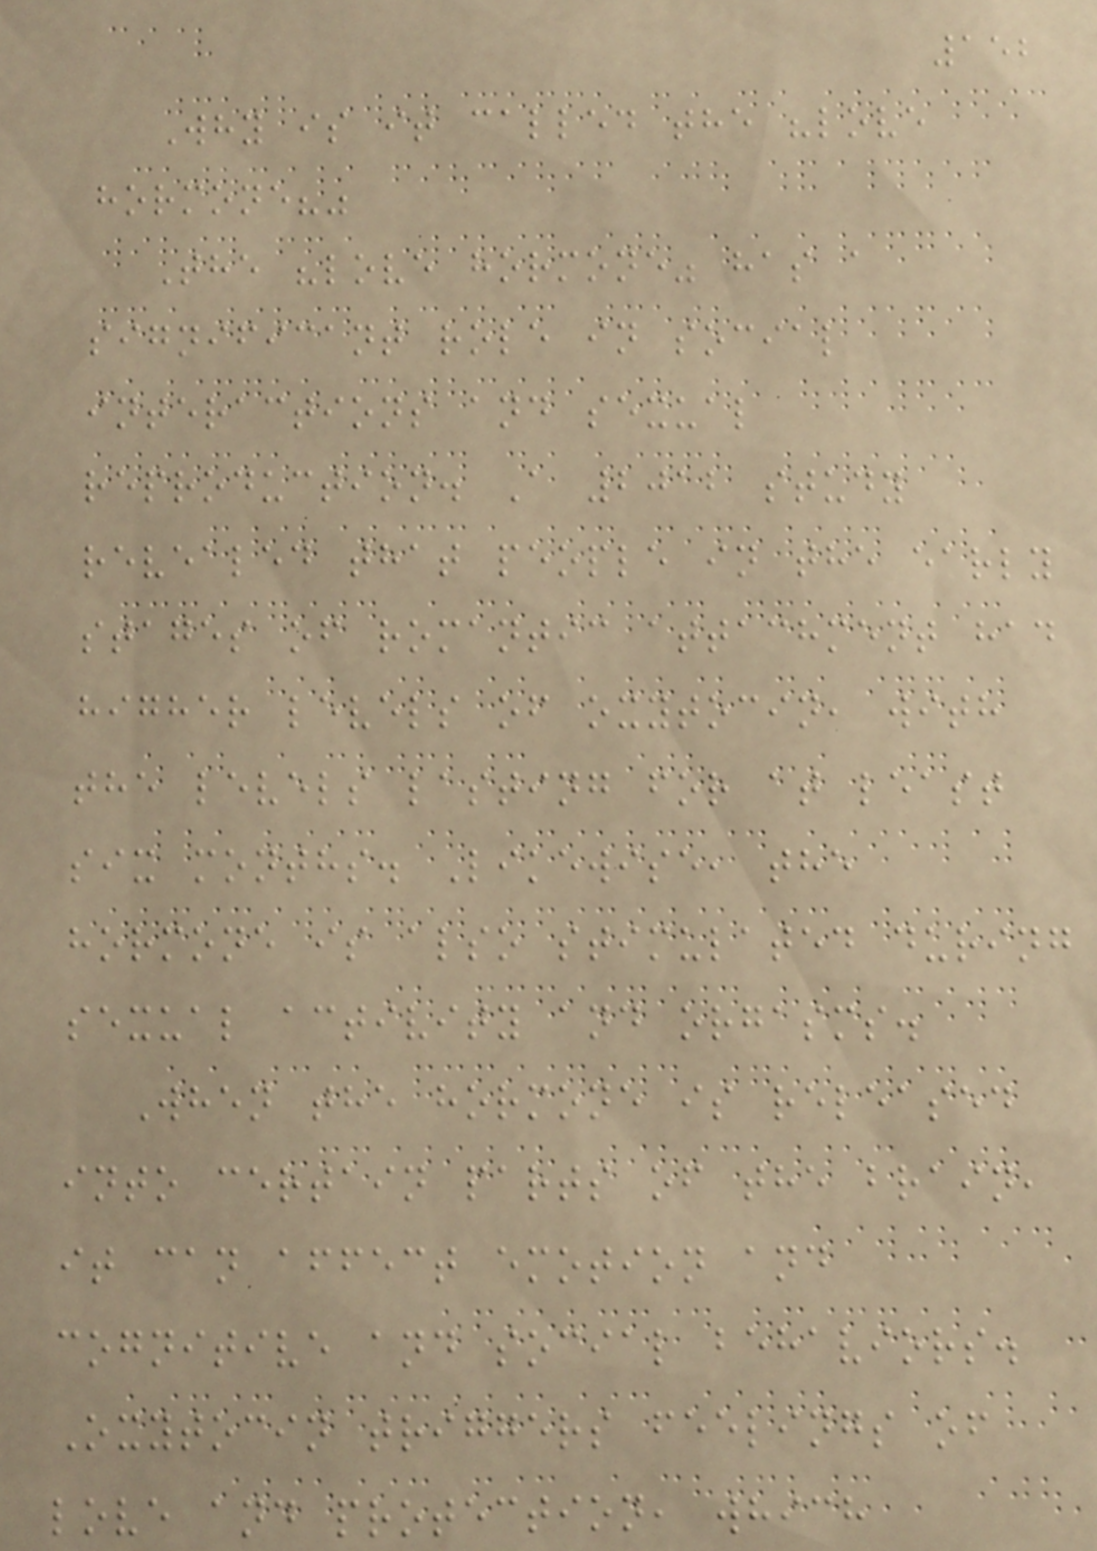152
Why is it called the "love
hormone?"
The "love hormone" has a
significant role in social
interactions and sexual
reproduction. A 2012 study
revealed that people in the early
stages of romantic attachment had
higher levels of oxytocin, with
the levels lasting for at least
six months. Likewise, the
hormone is also stimulated during
sexual activity and orgasms.
When the hormone is released
into certain parts of the brain,
it can affect emotion and
cognitive and social behaviors.
Oxytocin triggers feelings of
love and protection, which
